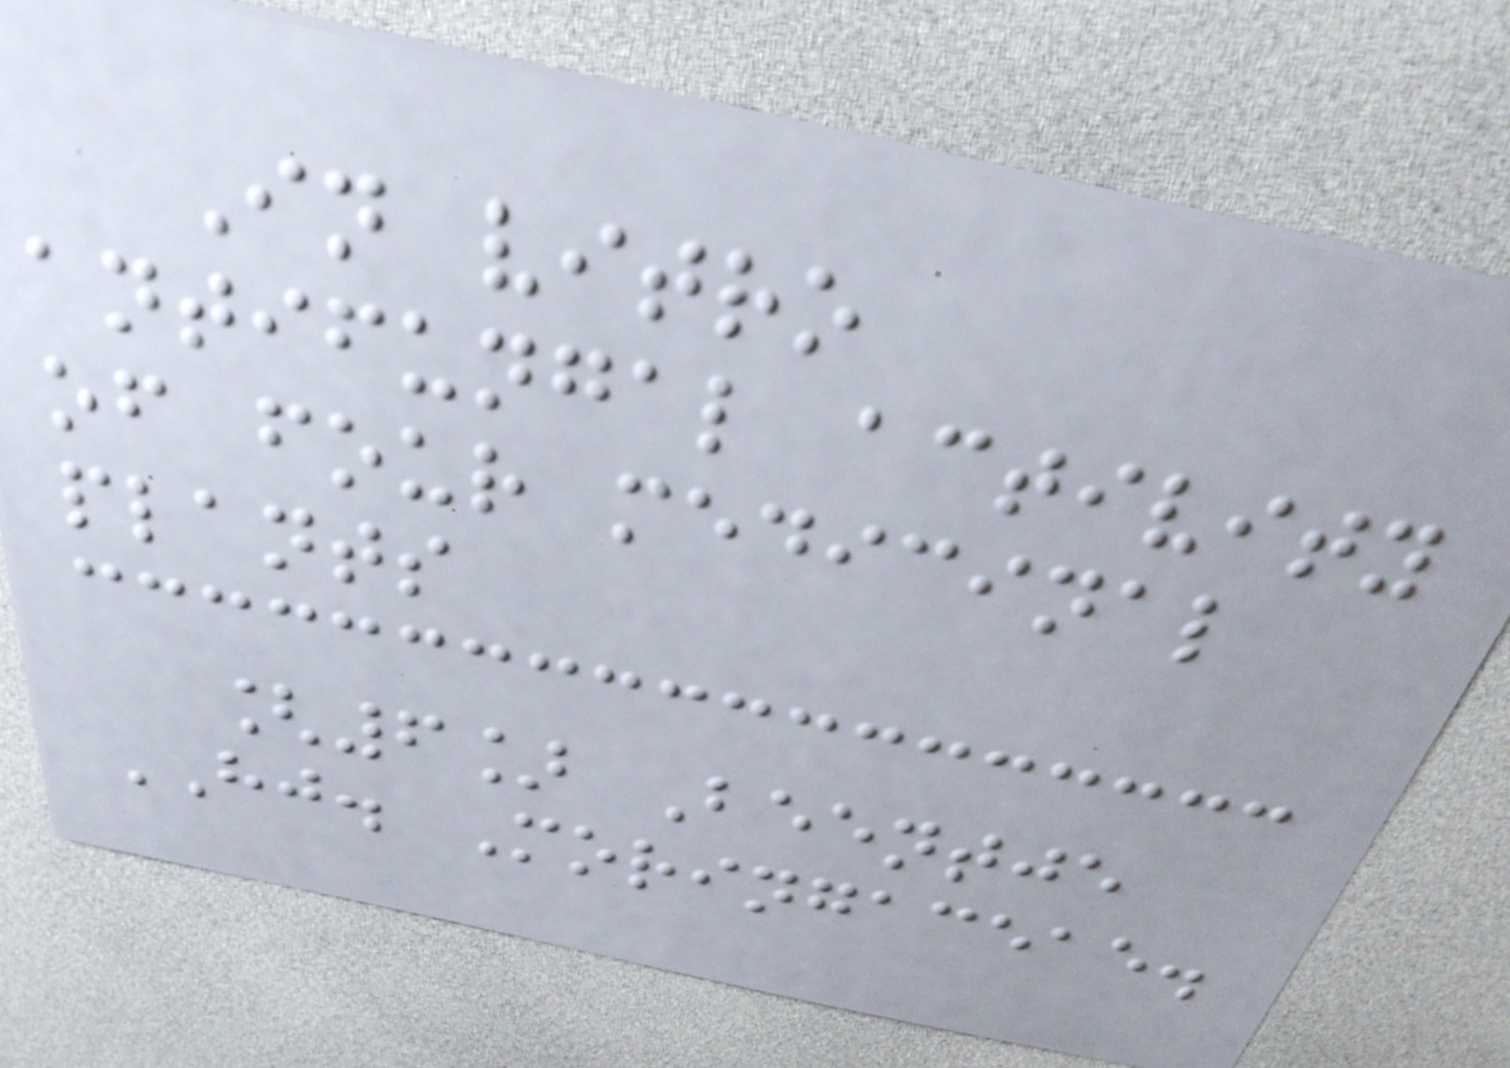In vitro
antifungal activity
of four medicinal
plants
[6] Beentje
HJ. Moringaceae.
